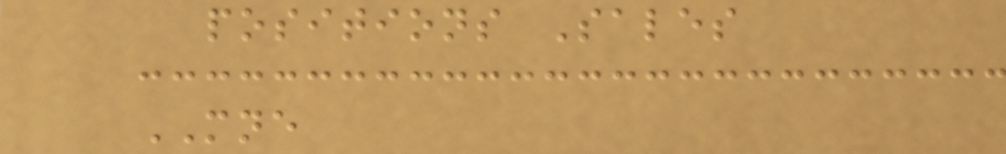positions Sales
MNE
